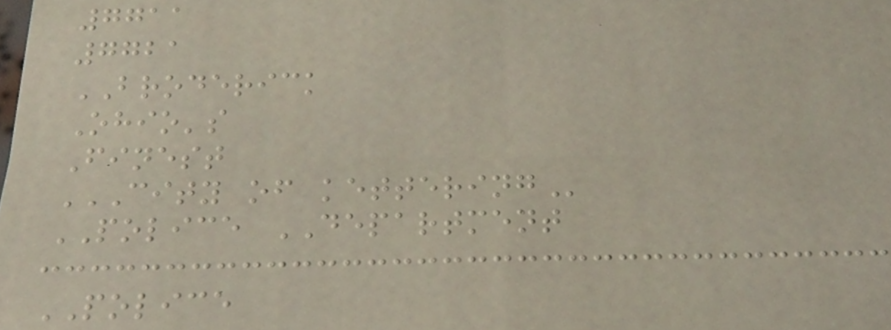7711
7721
BRODERICK
Ohio's
Finest
CITY OF KETTERING
POLICE DEPARTMENT
POLICE
